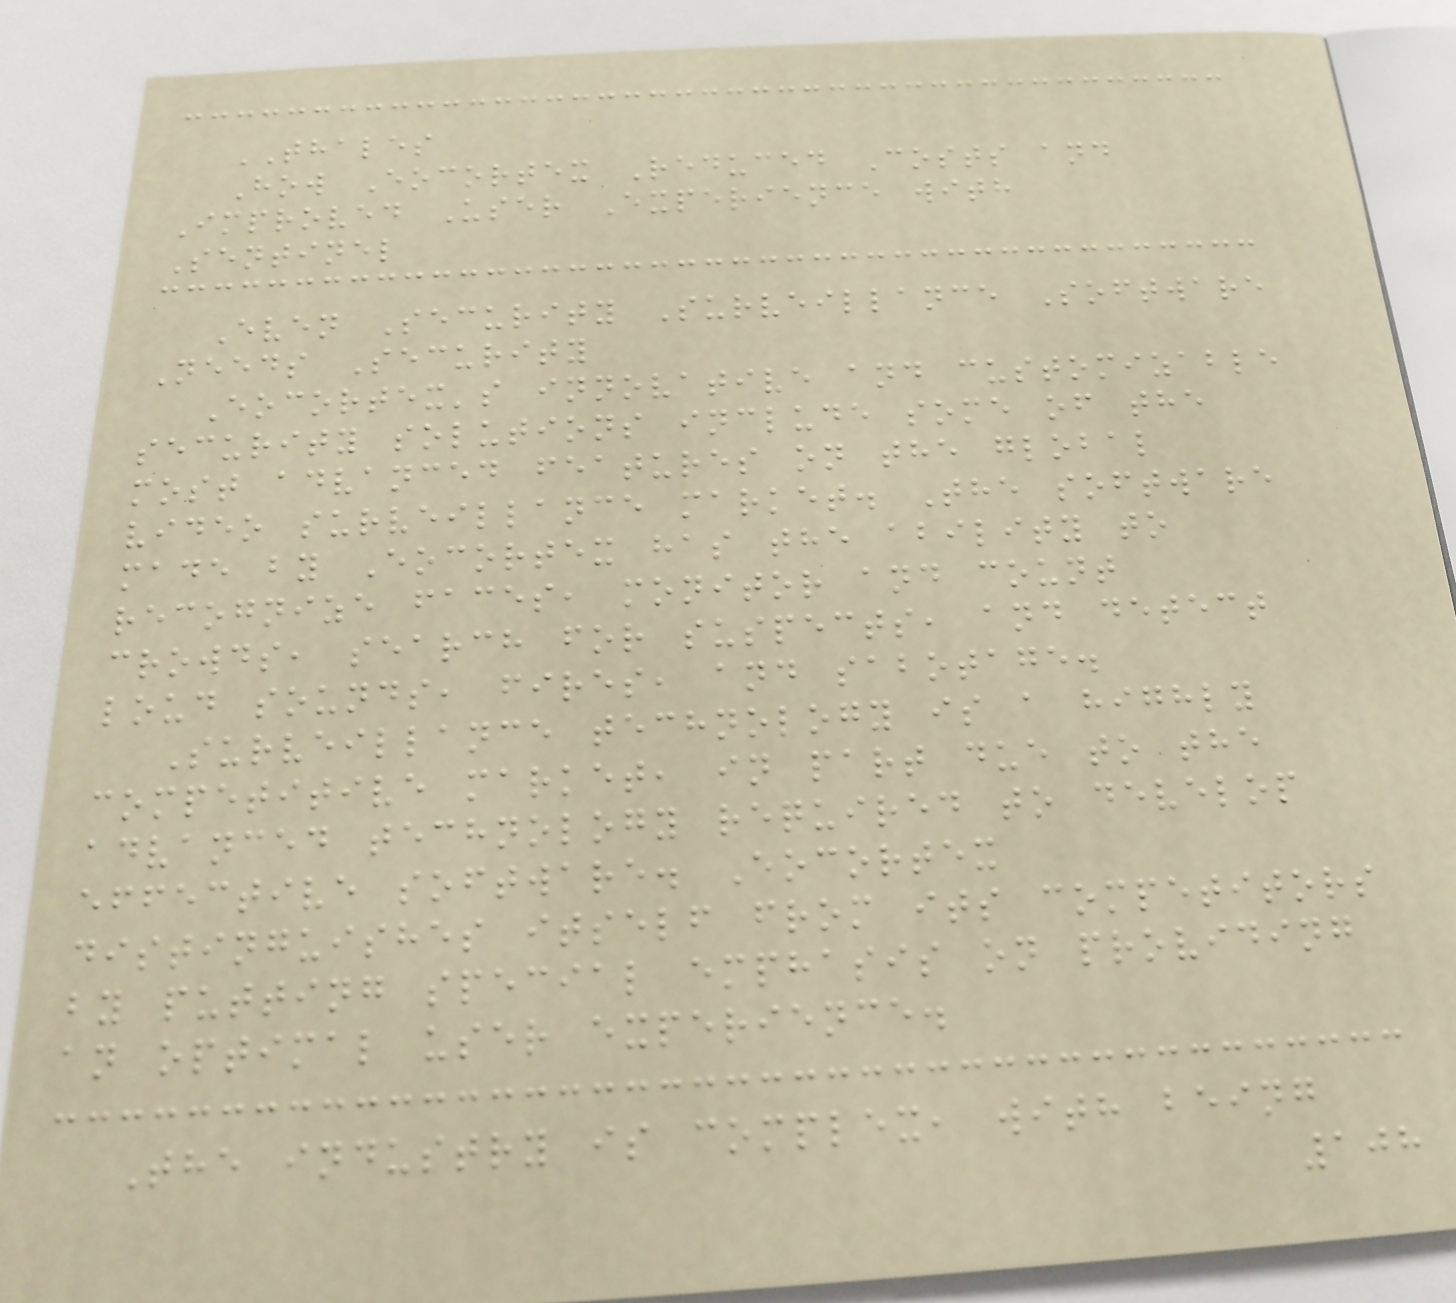THALES
How Eocortex Reduced Costs and
Improved User Experience with
Sentinel
Even Security Surveillance Software
Needs Security
Eocortex's innovative and customizable
security solutions include some of the
most advanced features on the global
video surveillance market. The software
made by Eocortex has the ability to
recognize faces, monitor and count
crowds, search for suspects, and detect
loud sounds, fires, and sabotage.
Surveillance technology is a highly
competitive market, in part due to the
advanced technology required to develop
effective software. Eocortex
distinguishes itself from its competitors
by putting special emphasis on providing
an optimal user experience.
The industry is complex, with being
108
